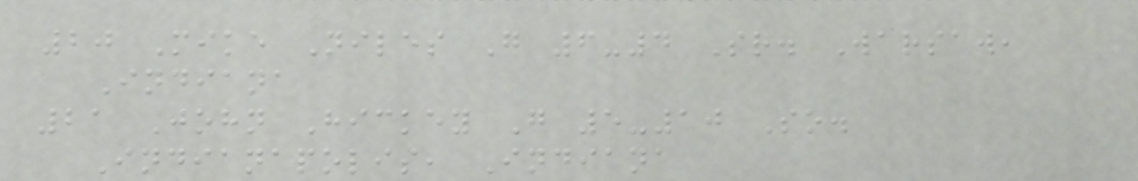20 Mike Niles G 6-4 Sr. Warsaw,
Indiana
21 John Hickey G 5-10 So.
Indianapolis, Indiana
